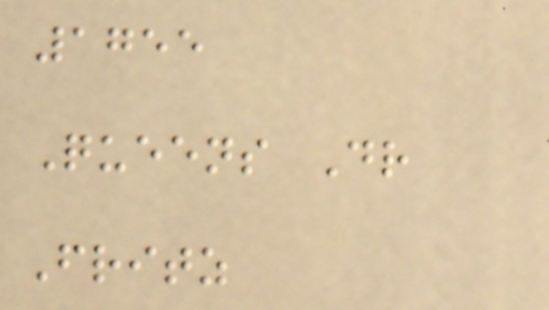1755
Queens Dr
Fritz
